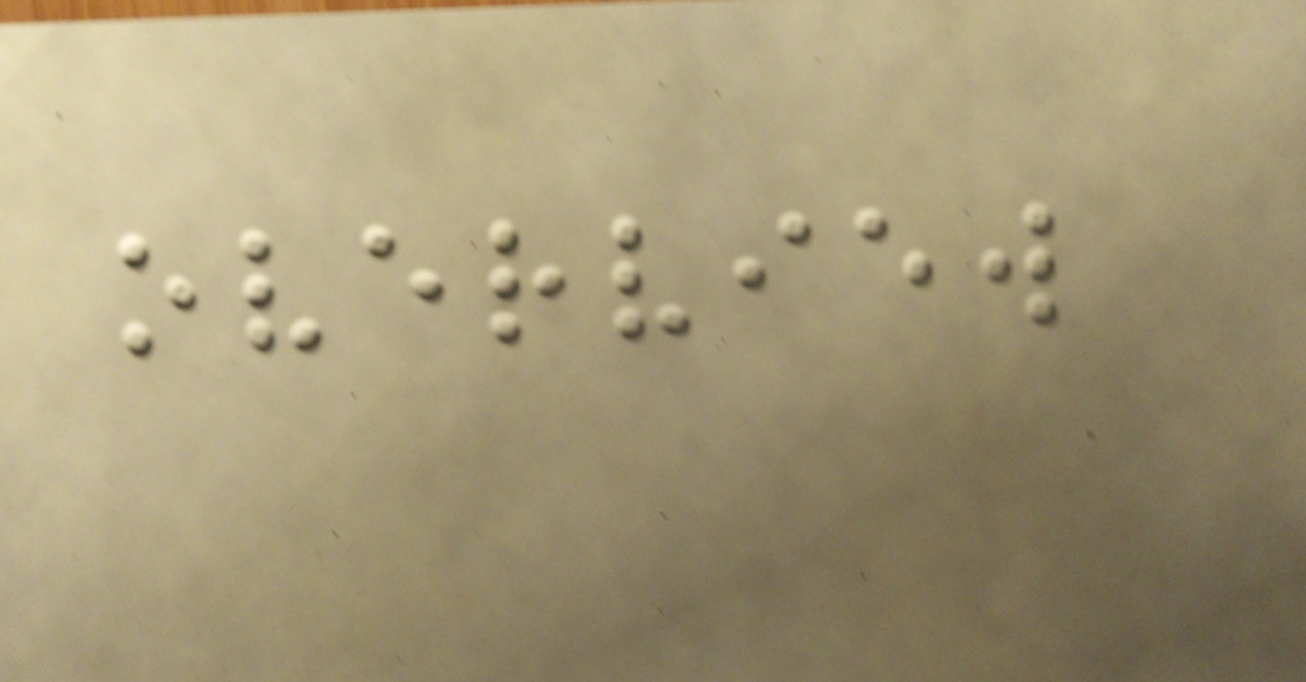overview
